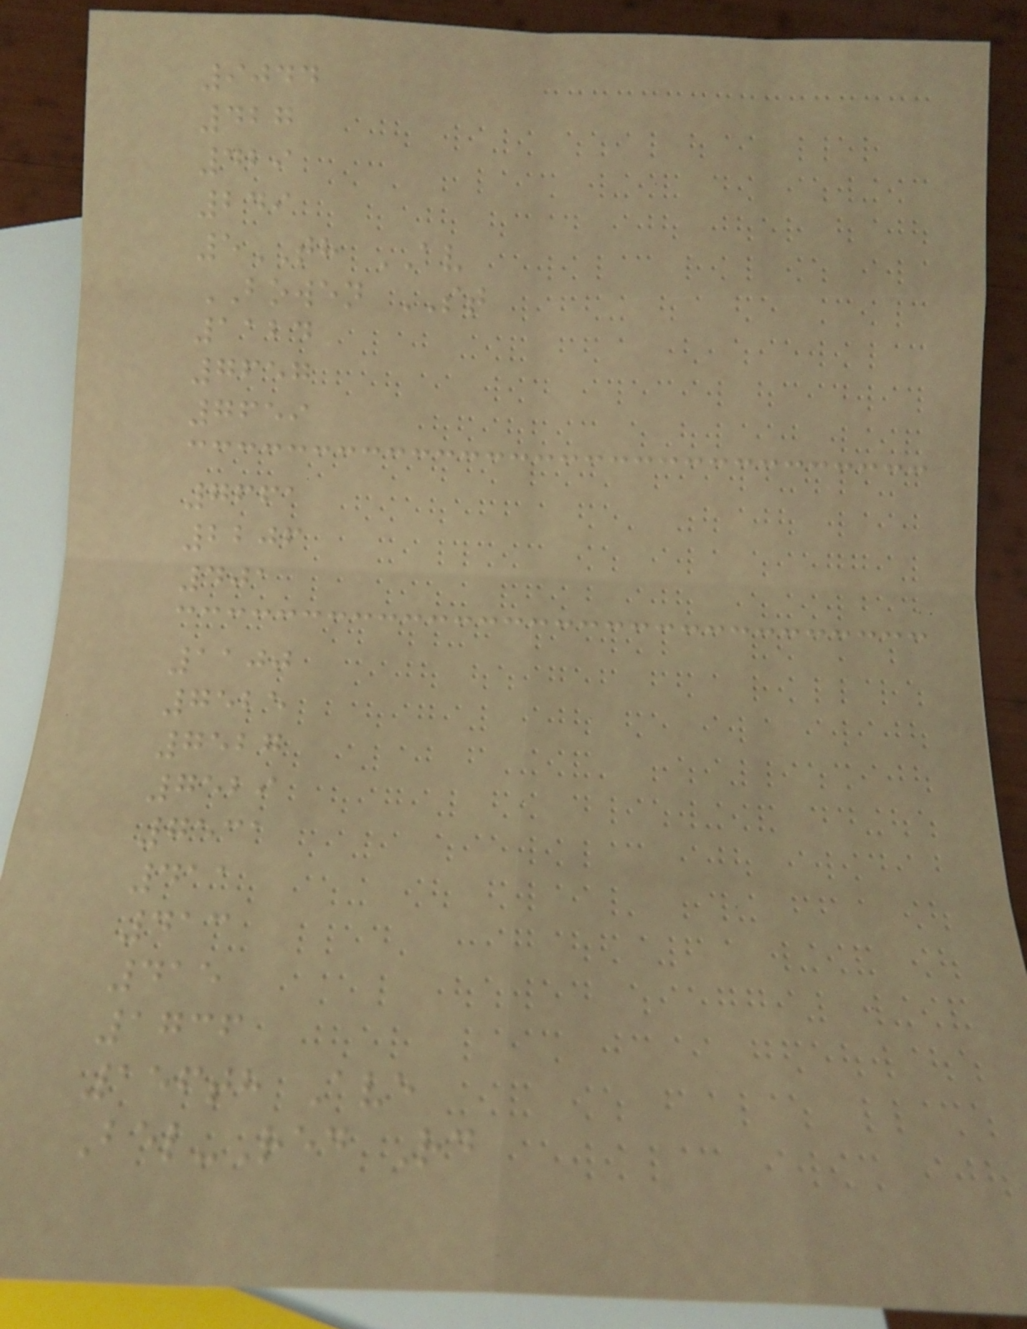9044
427
429
249
5TH AV
BOWEN ST
1124
7657
7659
7661
2206
401
1100
7525
7527
7529
7531
411
413
415
1736
156th Ave
Bel-Red Rd
